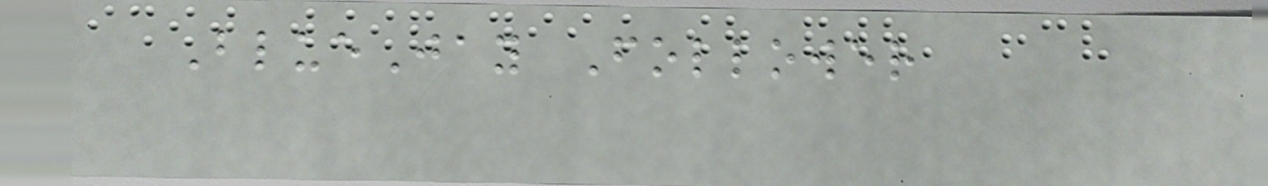BlueJay Follower
